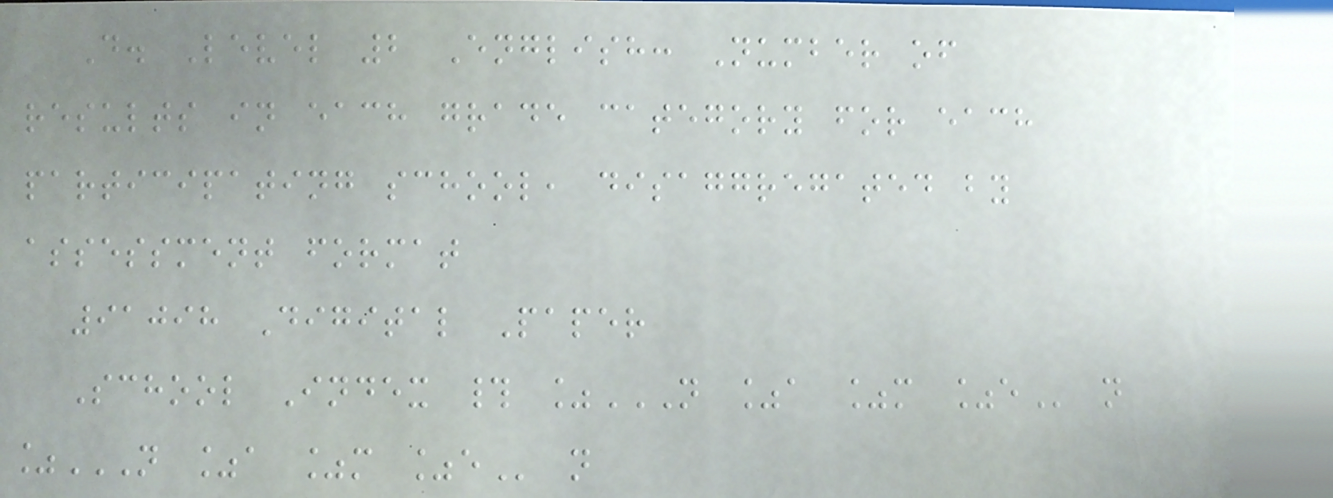D. Level 2 English: Number of
results in each grade category for each
participating school, disaggregated by
assessment format
91098 Digital Paper
School Index # %N %A %M %E n
%N %A %M %E n
